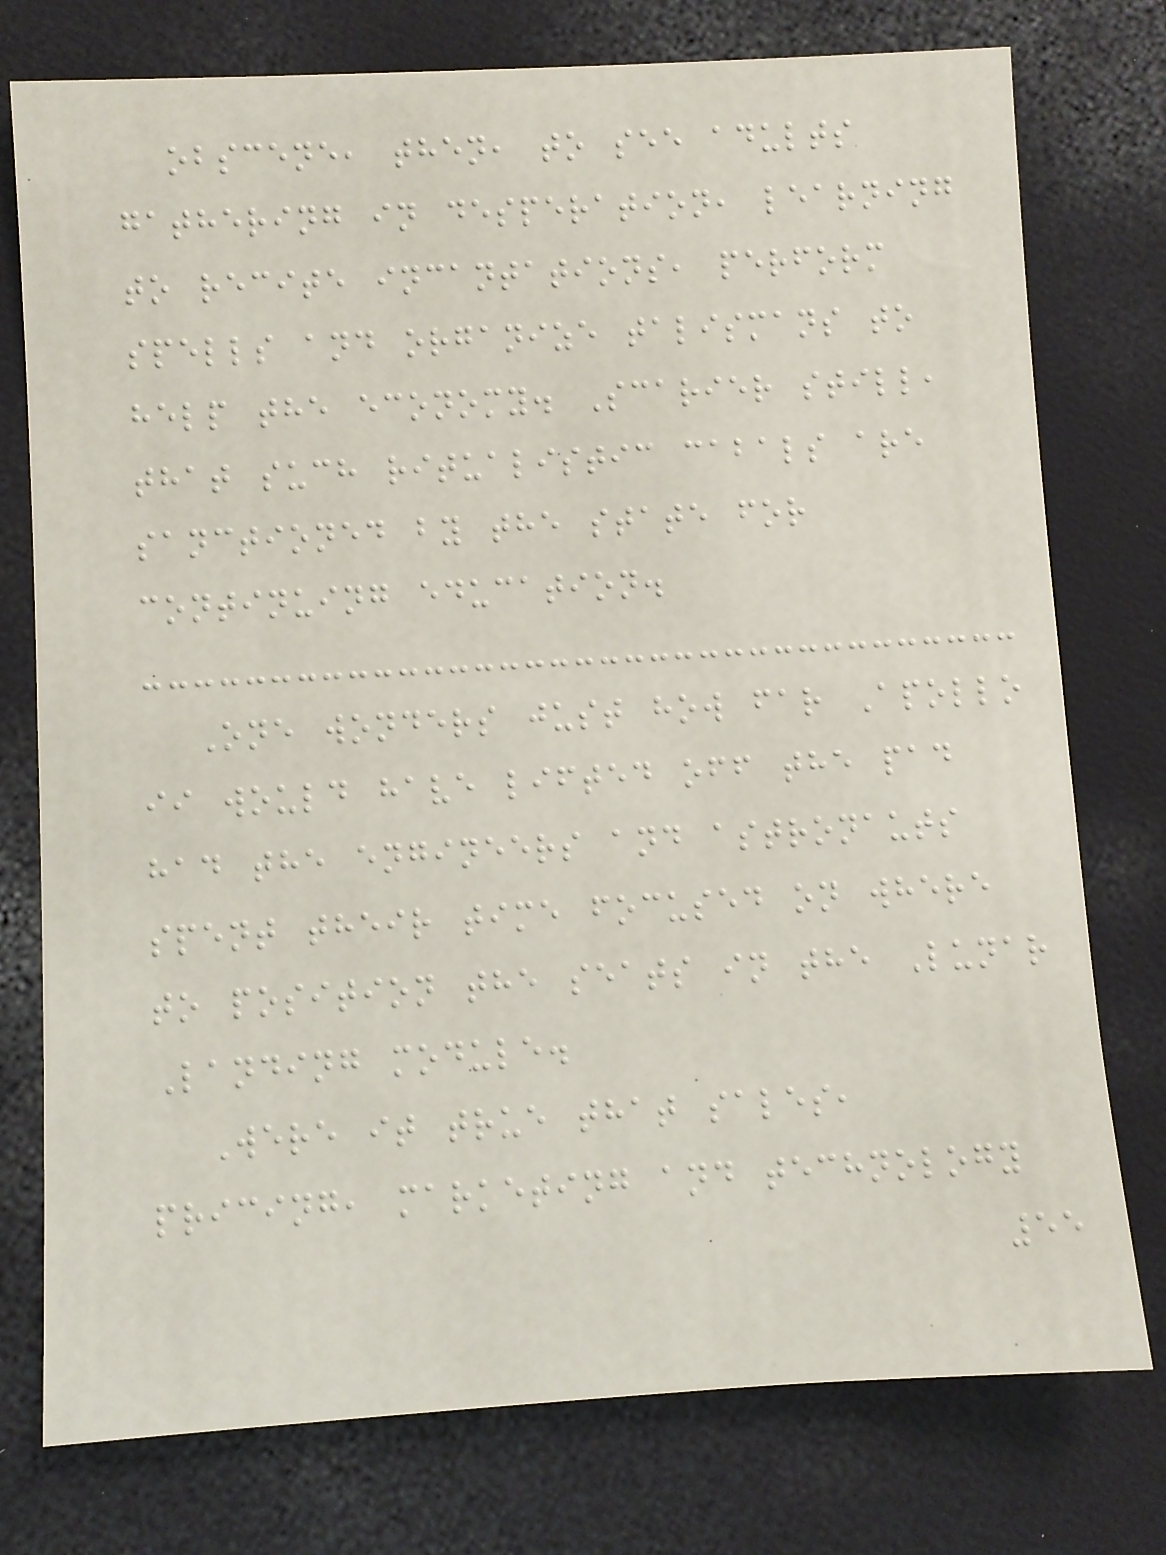obscene, then, to see adults
gathering in desperation, learning
to recite incantations, perform
spells and organize talismans to
help the economy. Scarier still,
that such ritualistic cabals are
sanctioned by the state for
continuing education.
One wonders just how far Apollo
ii would have lifted off the pad
had the engineers and astronauts
spent their time focused on where
to position the seats in the Lunar
Landing module.
Were it true that sales,
pricing, marketing and technology
55
